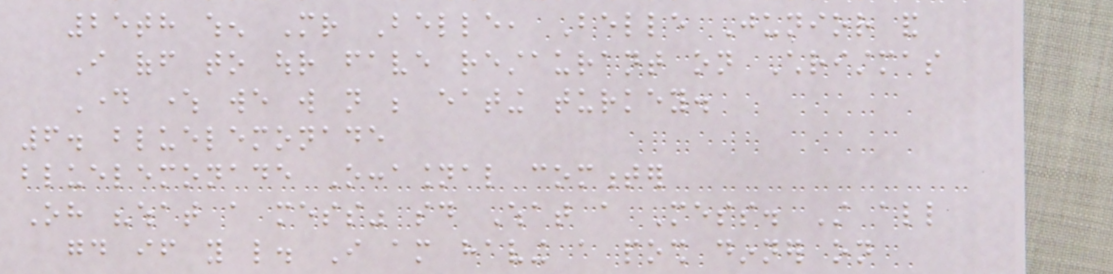25th when Mr Belle, Belle Junior and
I off to our fave restaurant on Christmas
Day where we will not be eating turkey.
6. bluelemonade
bluelemonade Occasional commenter
Oh "what a mess" said What a Mess. Still all
good if you like. I am having a posh dinner on
